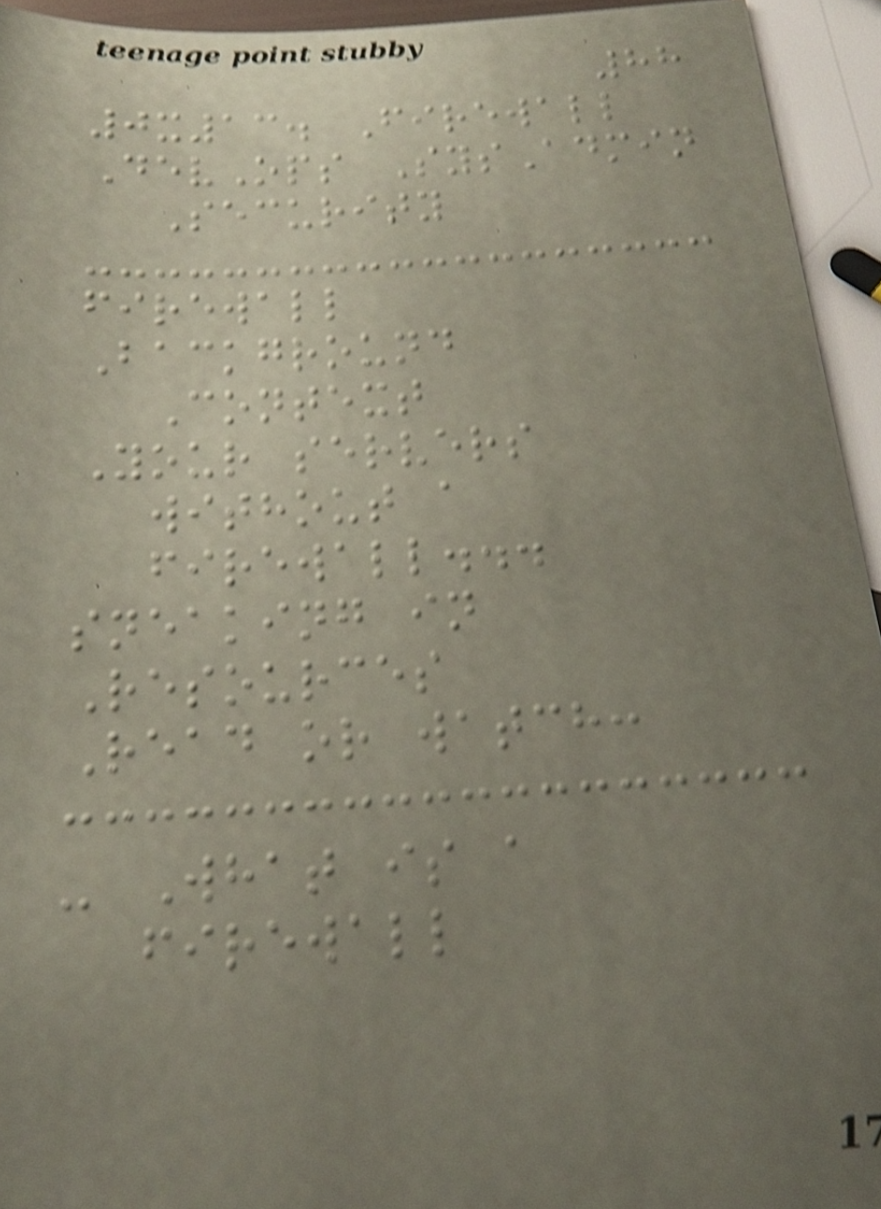88
0x13. Firewall
DevOps SysAdmin
Security
firewall
Background
Context
Your servers
without a
firewall...
sneaking in
Resources
Read or watch:
- What is a
firewall
